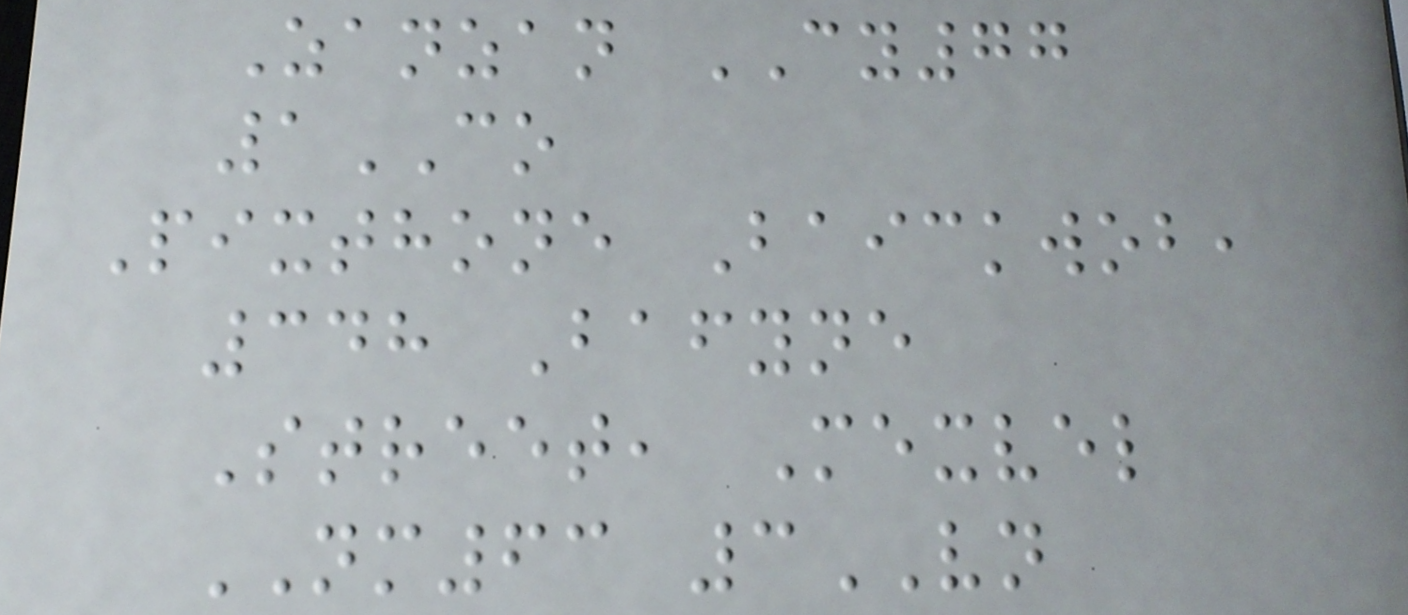Zanzan CY77
1CO
Pixthone Baickwob,
348 Bafyne
Street, Mexvel
NM63 3VN
